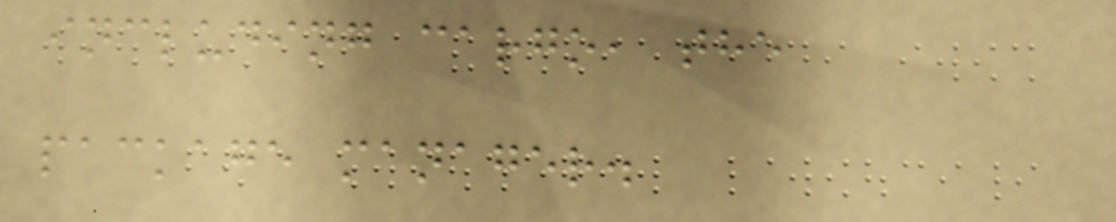including cargo, the
package manager.
